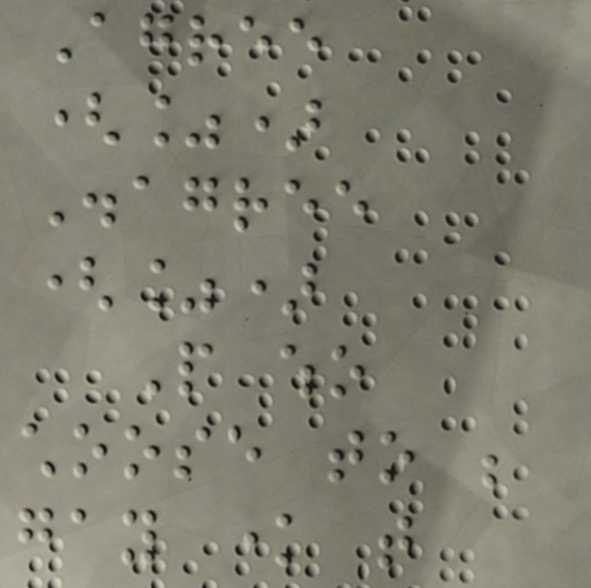Agree
(%)
Disagree
(%)
People who
choose to be
gay know that
